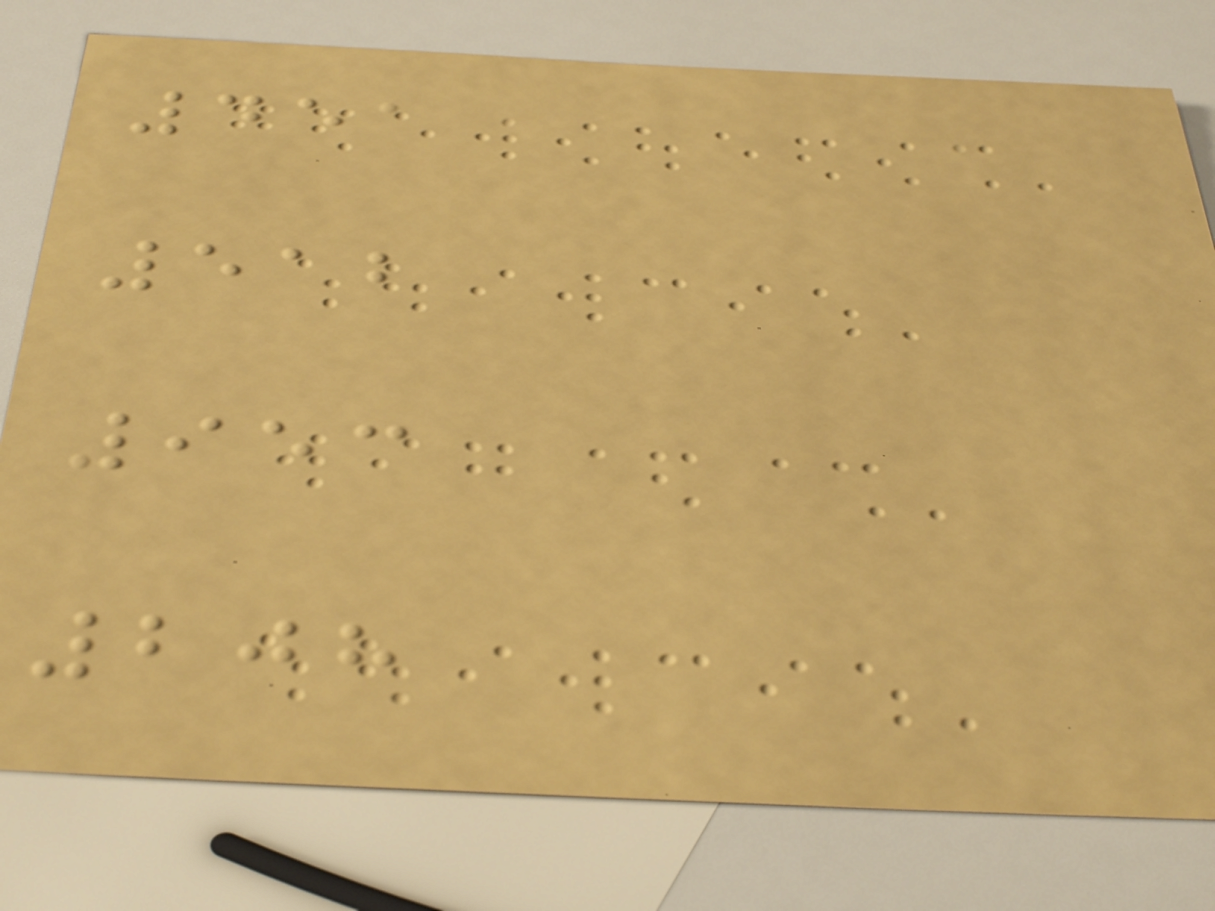451
512
953
208
